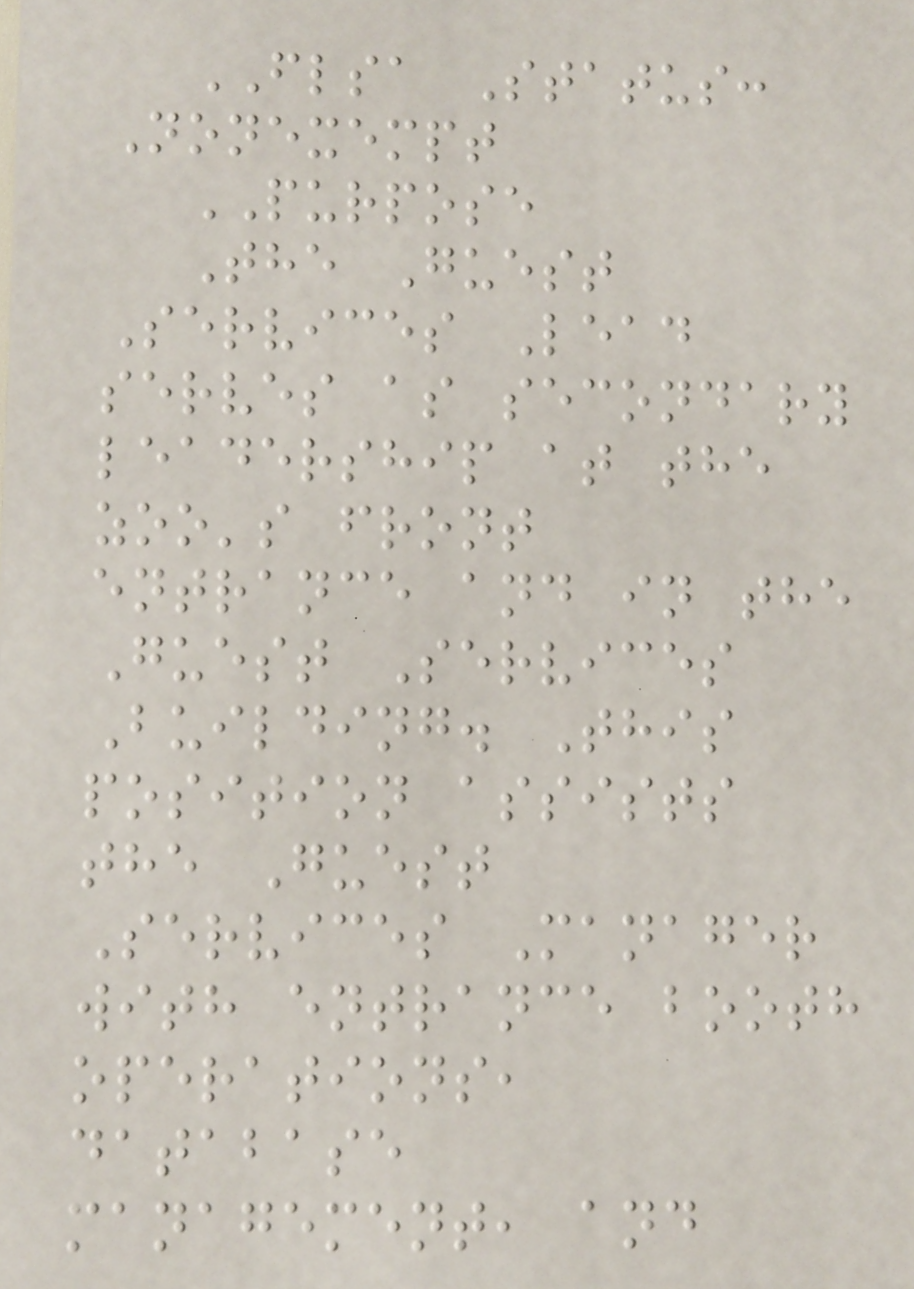FLSA Status:
Nonexempt
PURPOSE
The Guest
Services Lead
serves as secondary
leadership at the
zoo's front
entrance and in the
Guest Services
Building. This
position assists
the Guest
Services Manager
with entrance booth
operations,
database
management, and
